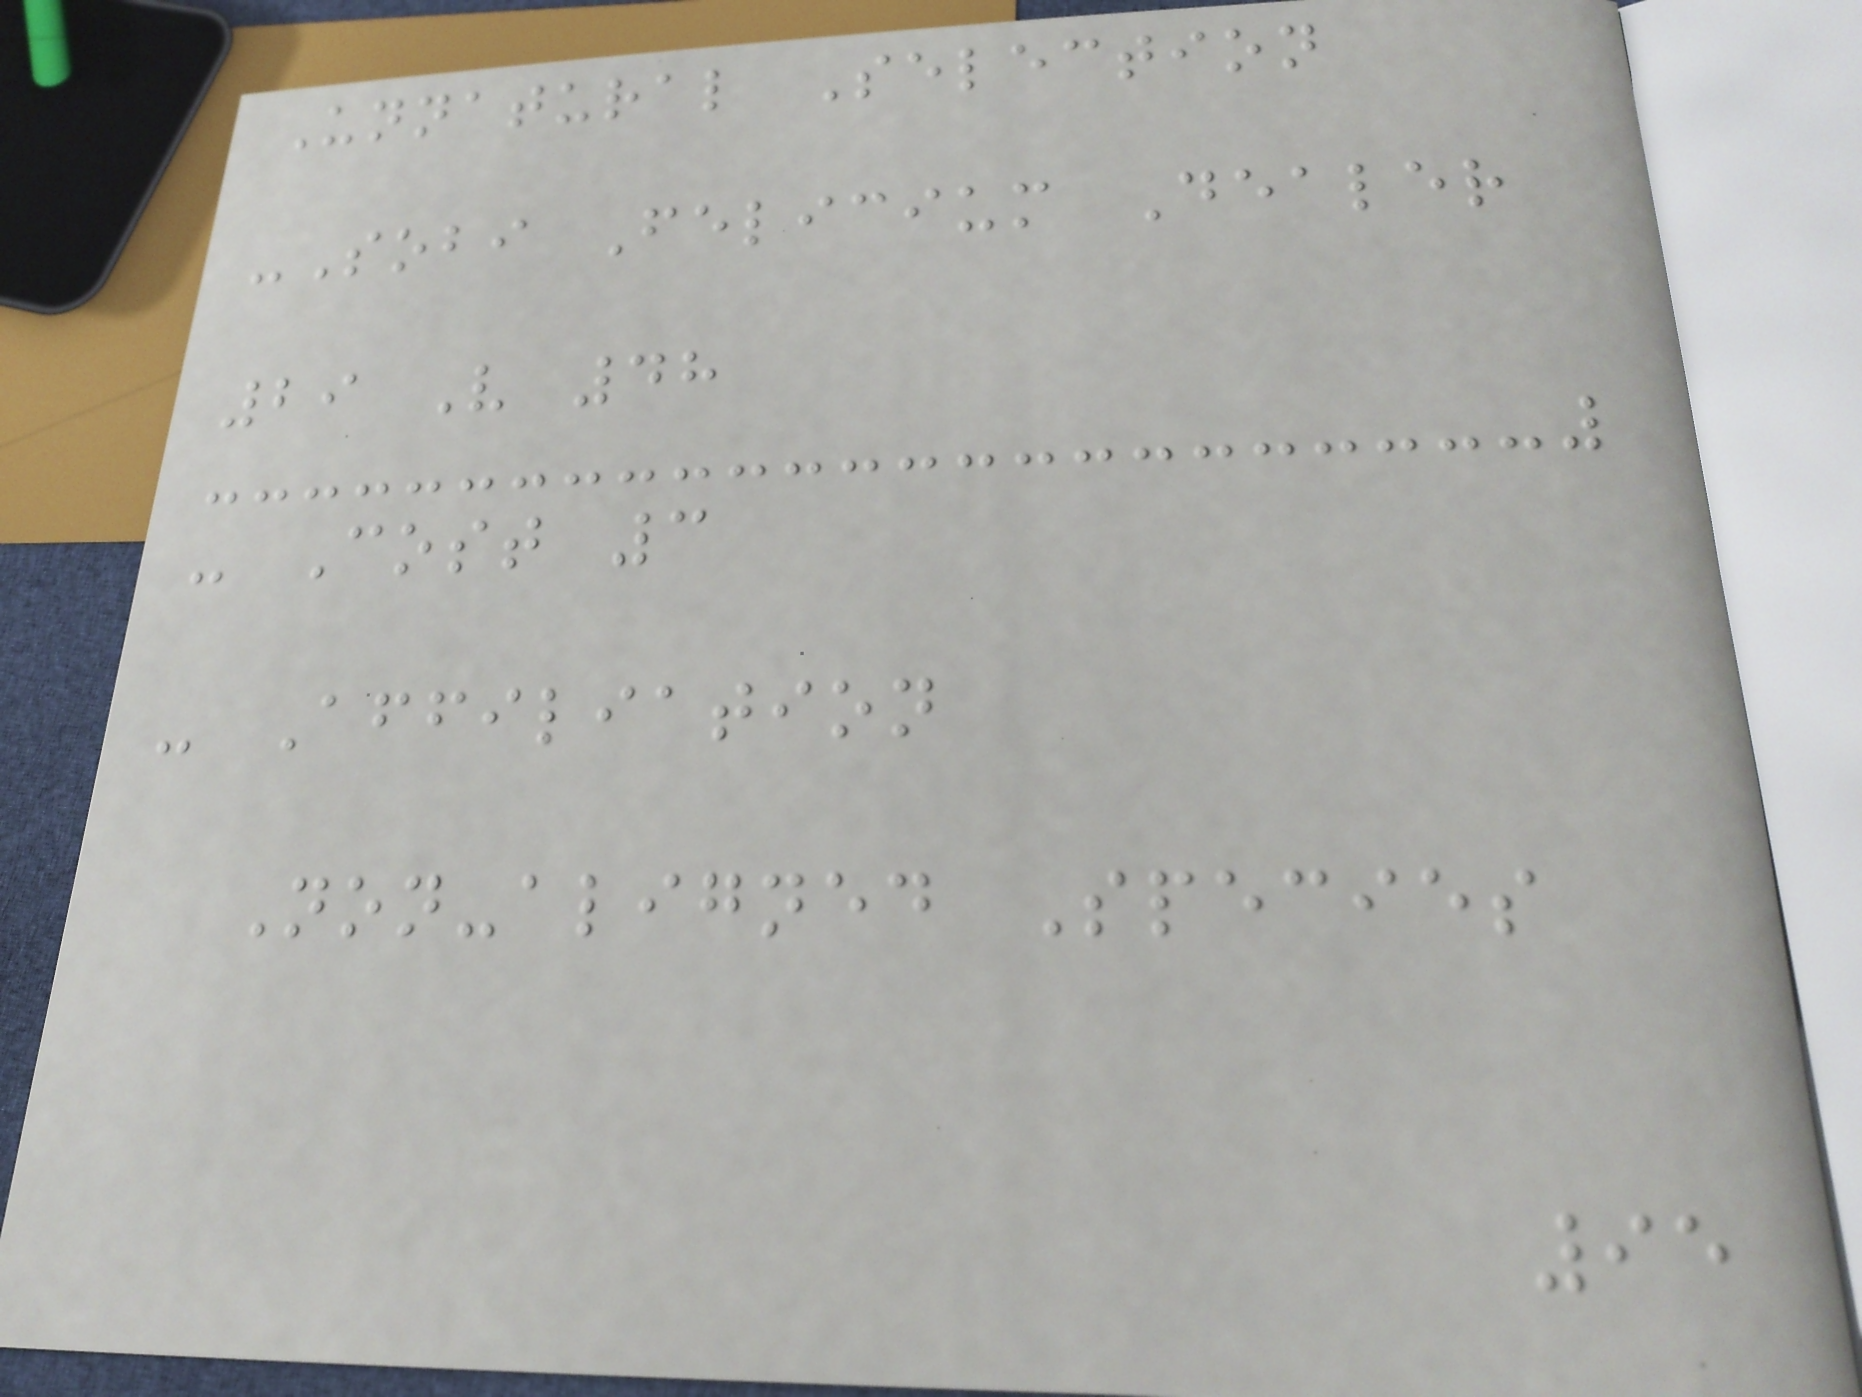Unnatural Selection
-Sobi Felicium Dealer
29 V 48
- Cost 3
- Affiliation
Non-aligned Species
95
